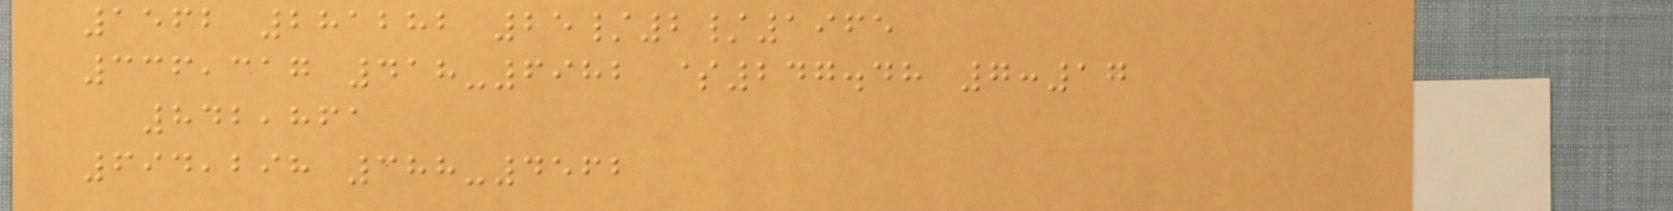1562 281282 25/2/1965
336,317 418-6982 $247.48 7:17
842,861
694,298 388-4562
